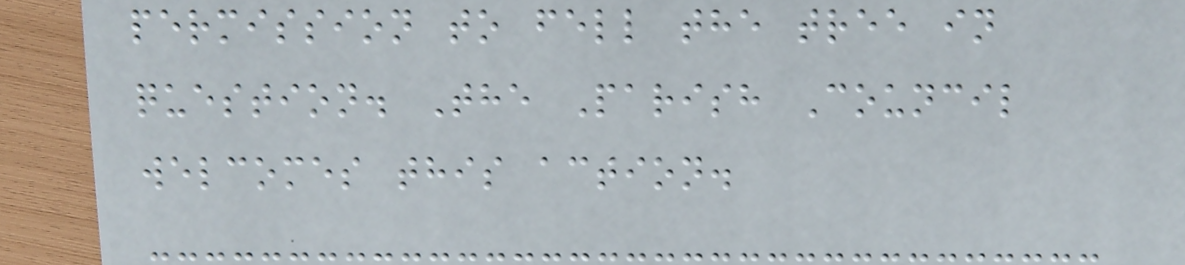permission to fell the tree in
question. The Parish Council
welcomes this action.
